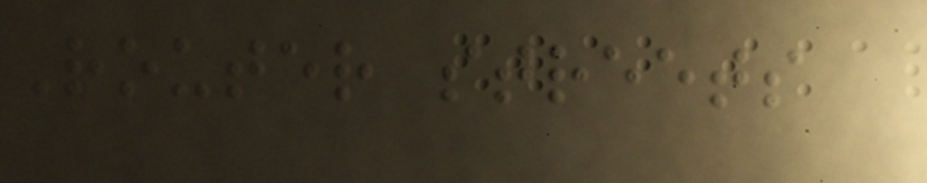Router streets
